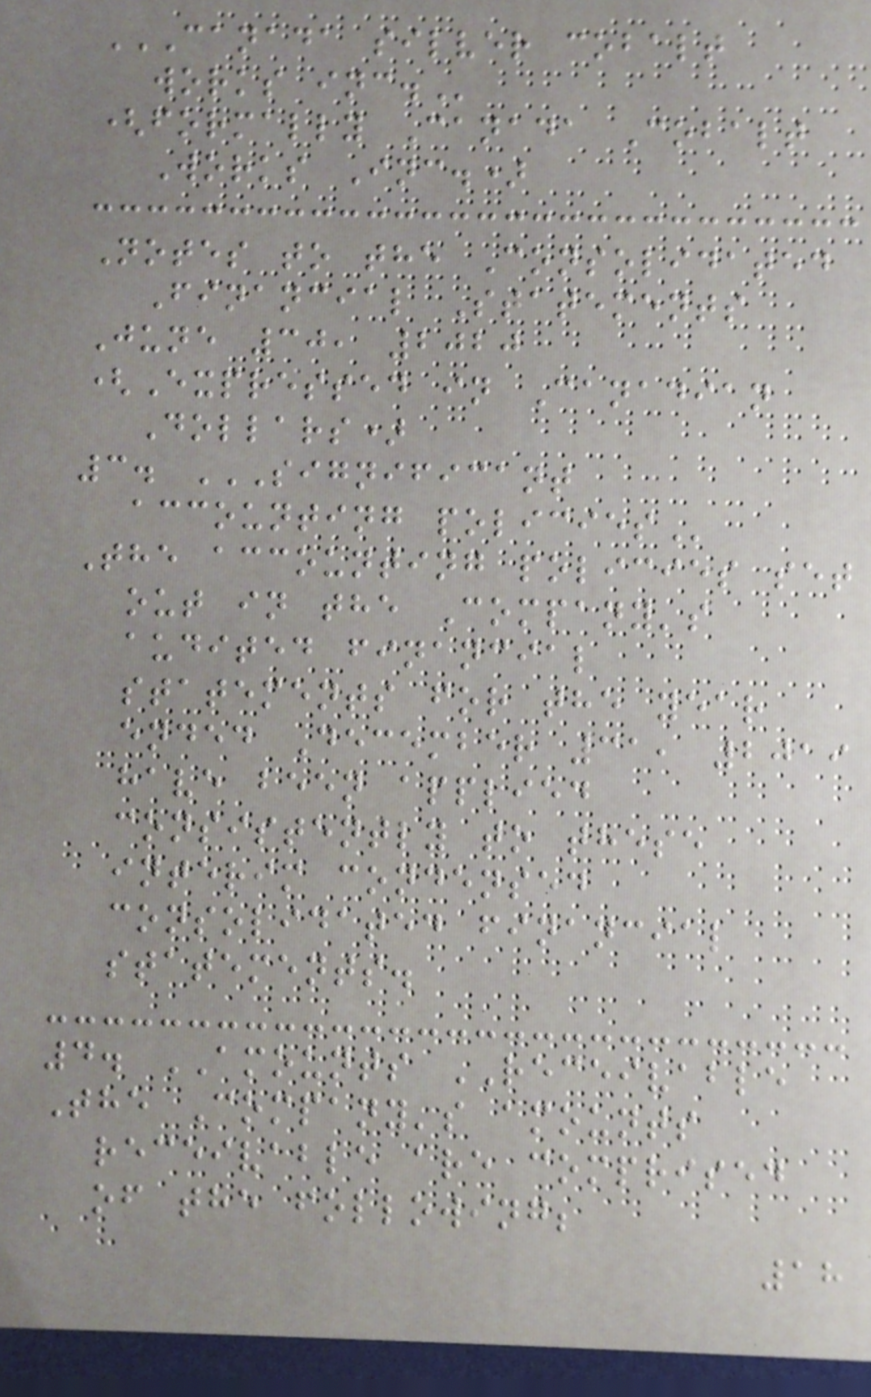CANADA SILVER COBALT
WORKS INC.
(formally Canada Cobalt
Works Inc.)
Notes to the Consolidated
Financial Statements
June 30, 2020
(Expressed in Canadian
Dollars)
3. SIGNIFICANT
ACCOUNTING POLICIES
The accounting policies set
out in the Company's
audited financial
statements for the year
ended December 31, 2019
have been applied
consistently to these
interim condensed
consolidated financial
statements.
4. AMOUNTS RECEIVABLE
The Company's amounts
receivable are comprised
of the following;
18
